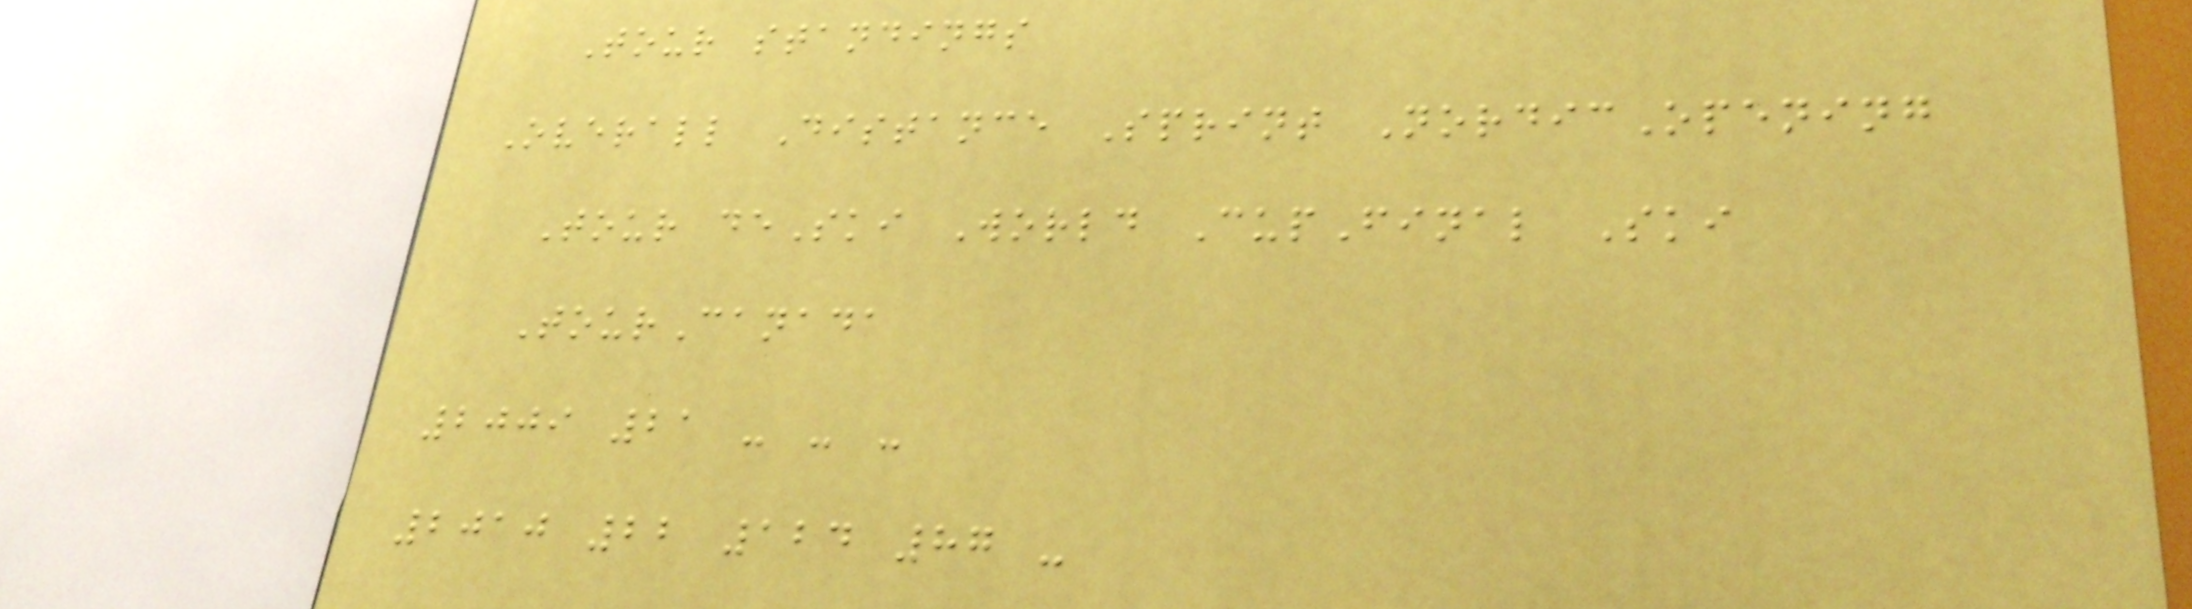Tour standings
Overall Distance Sprint NordicOpening
Tour deSki World CupFinal Ski
TourCanada
2009 21 - - -
2010 22 124 87 -
